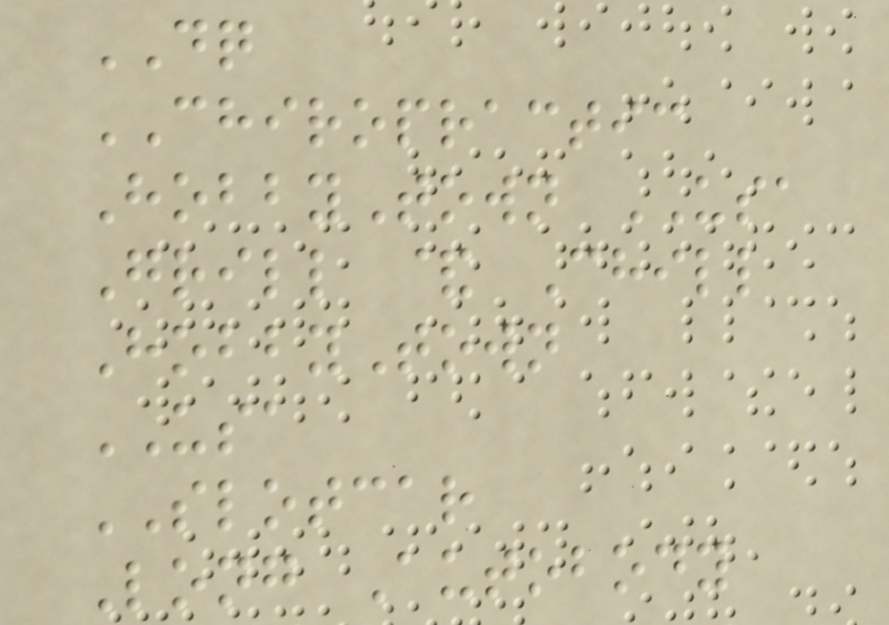DQ
CHIROPRACTIC
HobbyTown USA
Grill & Chill
HobbyTown
USA
SLOTCAR
Long Autobody
